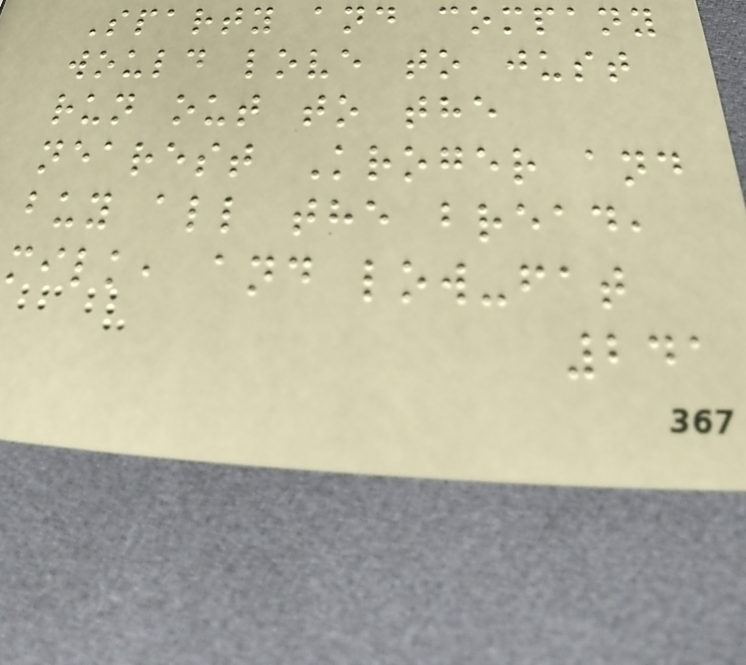Sparty and company
would love to just
run out to the
nearest Kroger and
buy all the bread,
milk, and low-fat
241
